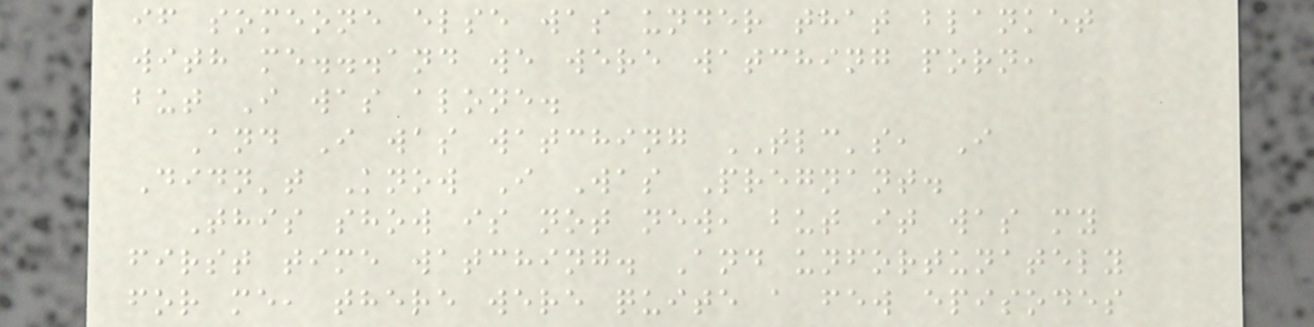if someone else was under that blanket
with me...and we were watching porn,
but I was alone.
And I was watching TLC's, I
Didn't Know I Was Pregnant.
This show is not new, but it was my
first time watching. And unfortunately
for me, there were quite a few episodes
